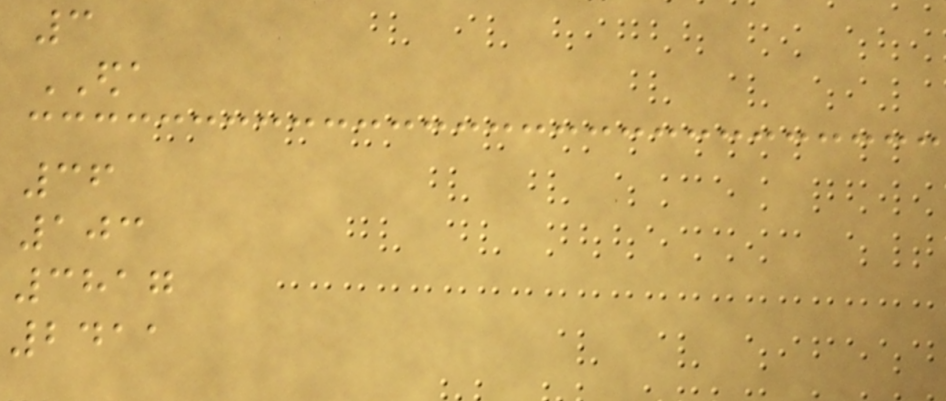3
EDA
36
103
3817
2411
